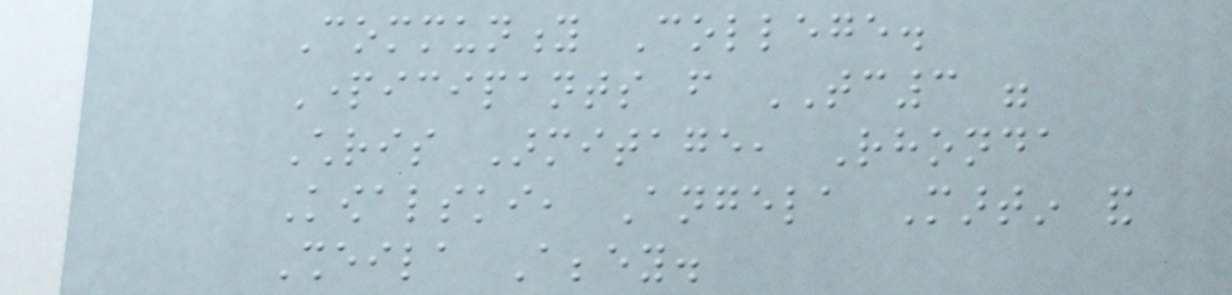Community College.
Participants from TC3 were
Chris Armitage, Rhonda
Kowalski, Angela Martin and
Sheila Abbey.
